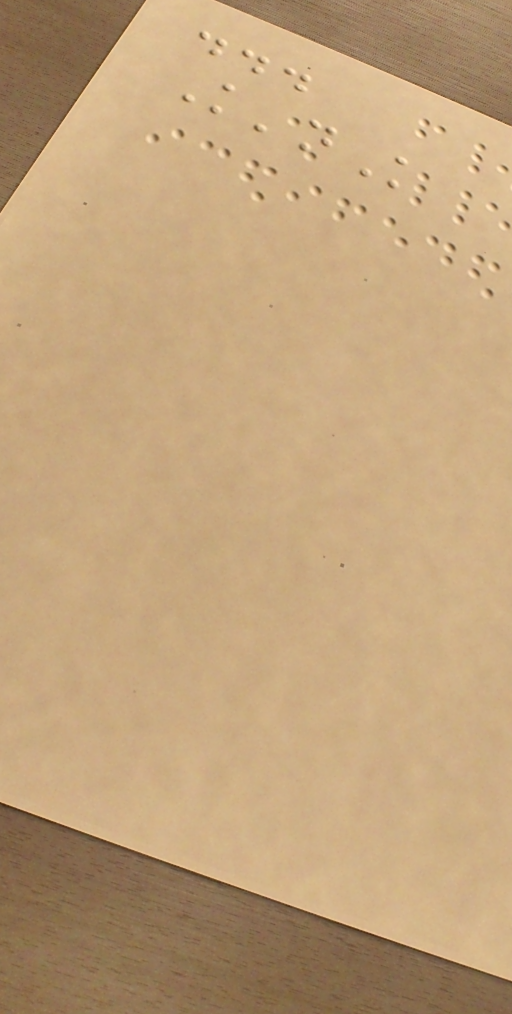...
K'nK
